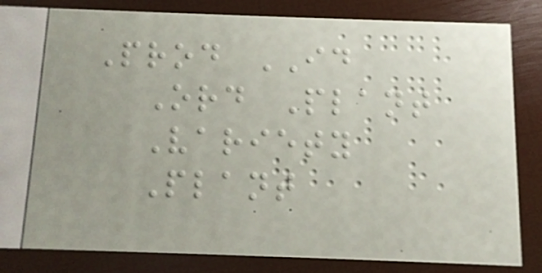Prod ID
Ord Plant
Variety
Plant
